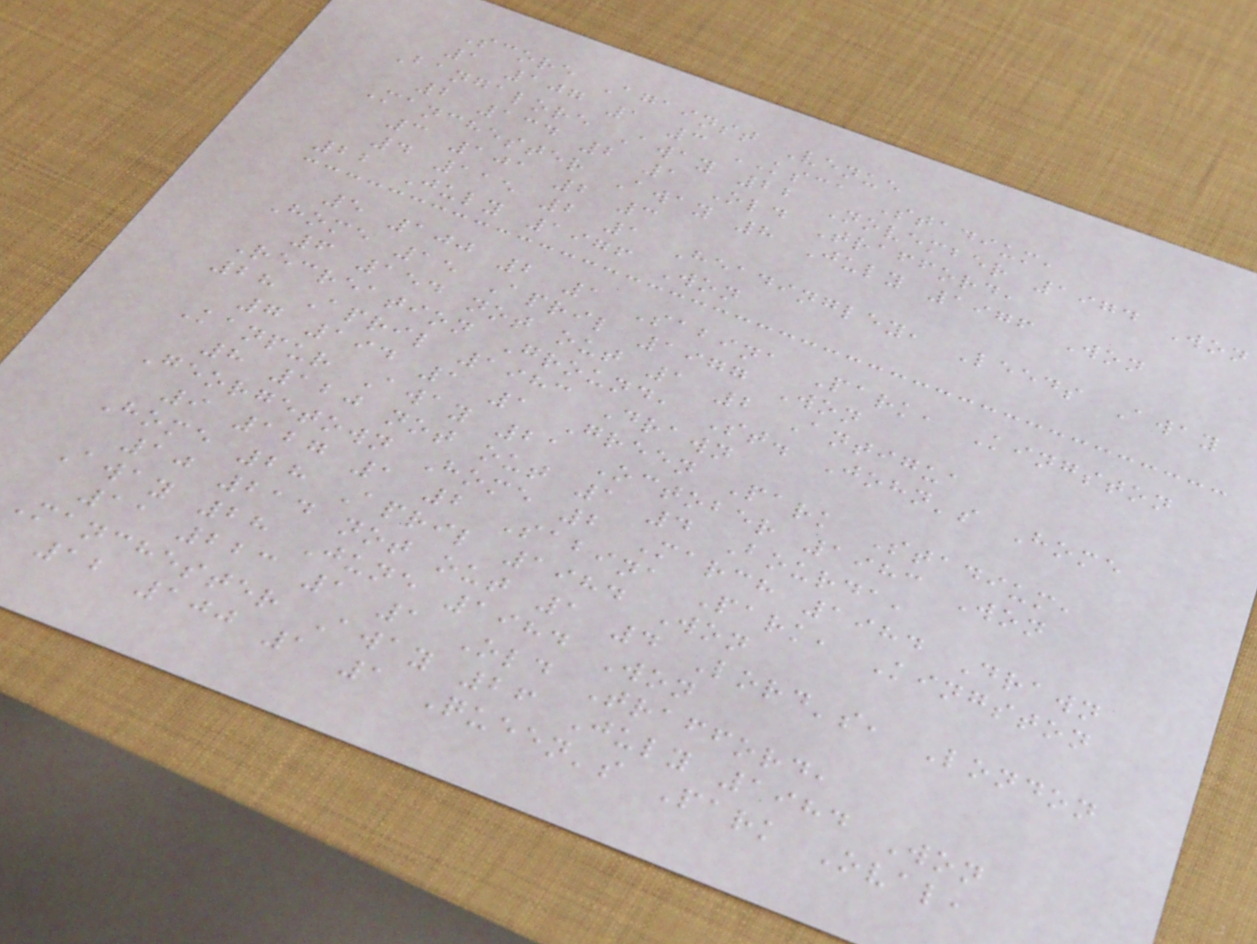Score Against Venue
1 107 1 3 KSCA Stadium,
Bangalore Away 22 November 1974 Won
2 134 2 1 Old Trafford,
Manchester Away 8 July 1976 Won
3 101 2 3
4 115 2 1 Headingley, Leeds Away
22 July 1976 Won
5 100 2 1 Sabina Park, Kingston
Home 15 April 1977 Won
6 154 not out 1 2 Antigua
Recreation Ground, St. John's Home
28 April 1983 Drawn
7 194 1 1 Green Park Stadium,
Kanpur Away 21 October 1983 Won
8 120 not out 1 4 Bourda,
Georgetown Home 2 March 1984 Drawn
9 127 1 2 Sabina Park, Kingston
Home 28 April 1984 Won
10 214 not out 1 4 Lord's, London
Away 28 June 1984 Won
11 223 1 1 Old Trafford,
Manchester Away 26 July 1984 Won
12 100 1 1 Queen's Park Oval,
